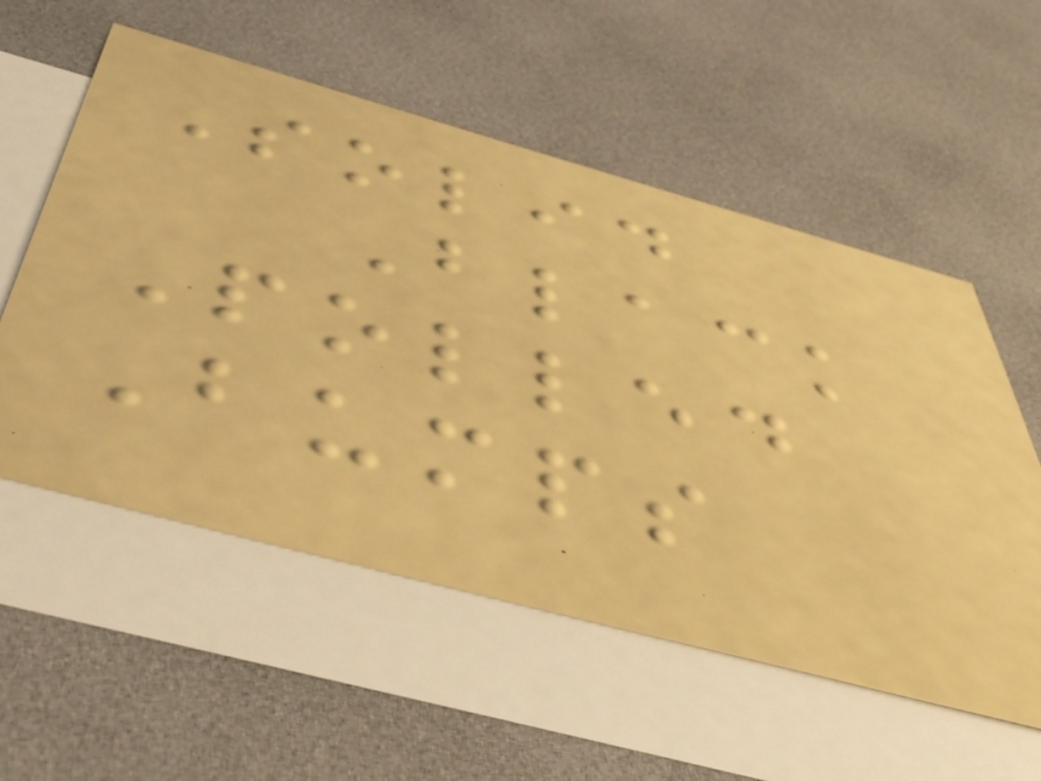Solid
Black
Polled
Bumps
